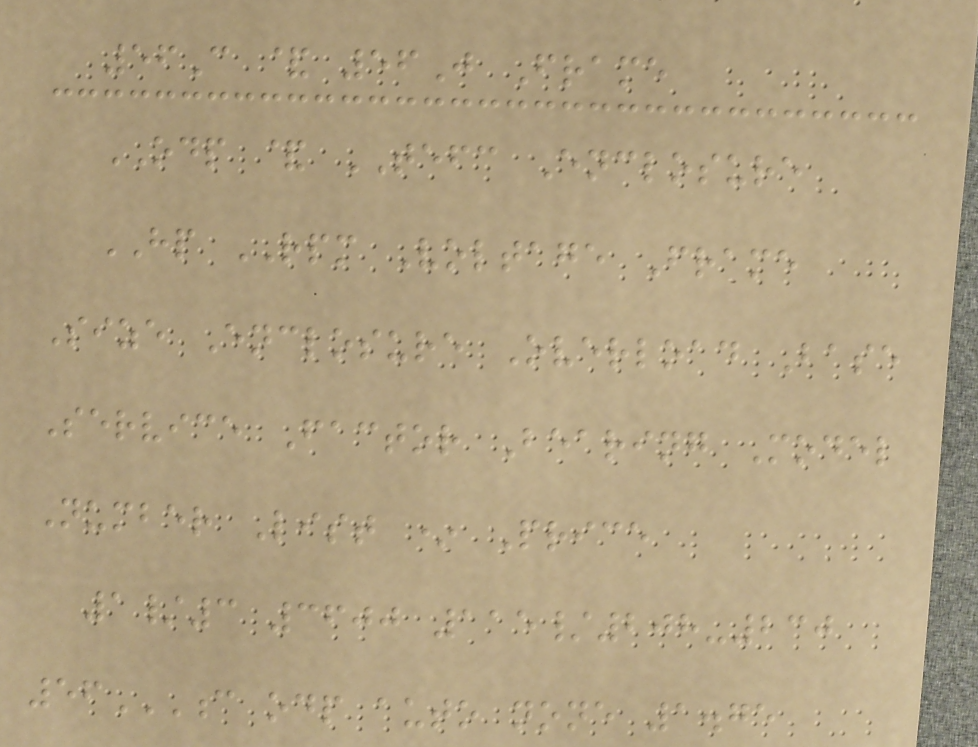56C & 56J Frame
ODP & TEFC Enclosure
HP RPM Voltage Frame
Size Enclosure Overload Base
Service Factor Bearing Model
Number List * Price
1/3 3600 115/208-230
56C ODP AUTO NONE 1.75
